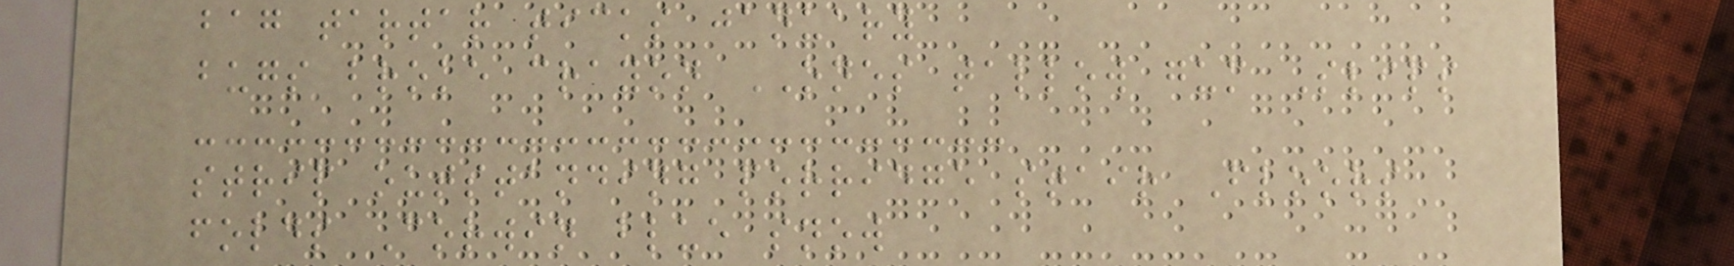bag tartar ticks january
bugs broke crayon ONES tallow gum Slips
strip outstanding porridge stair Floors
folds Corwin blue snow
